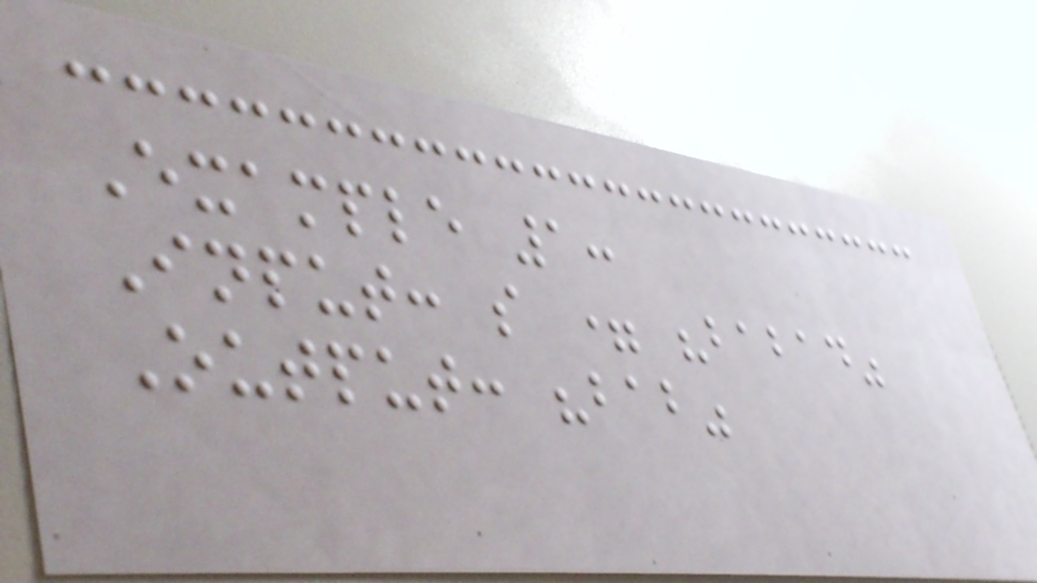Example 1:
Input: s = "babad"
Output: "bab"
